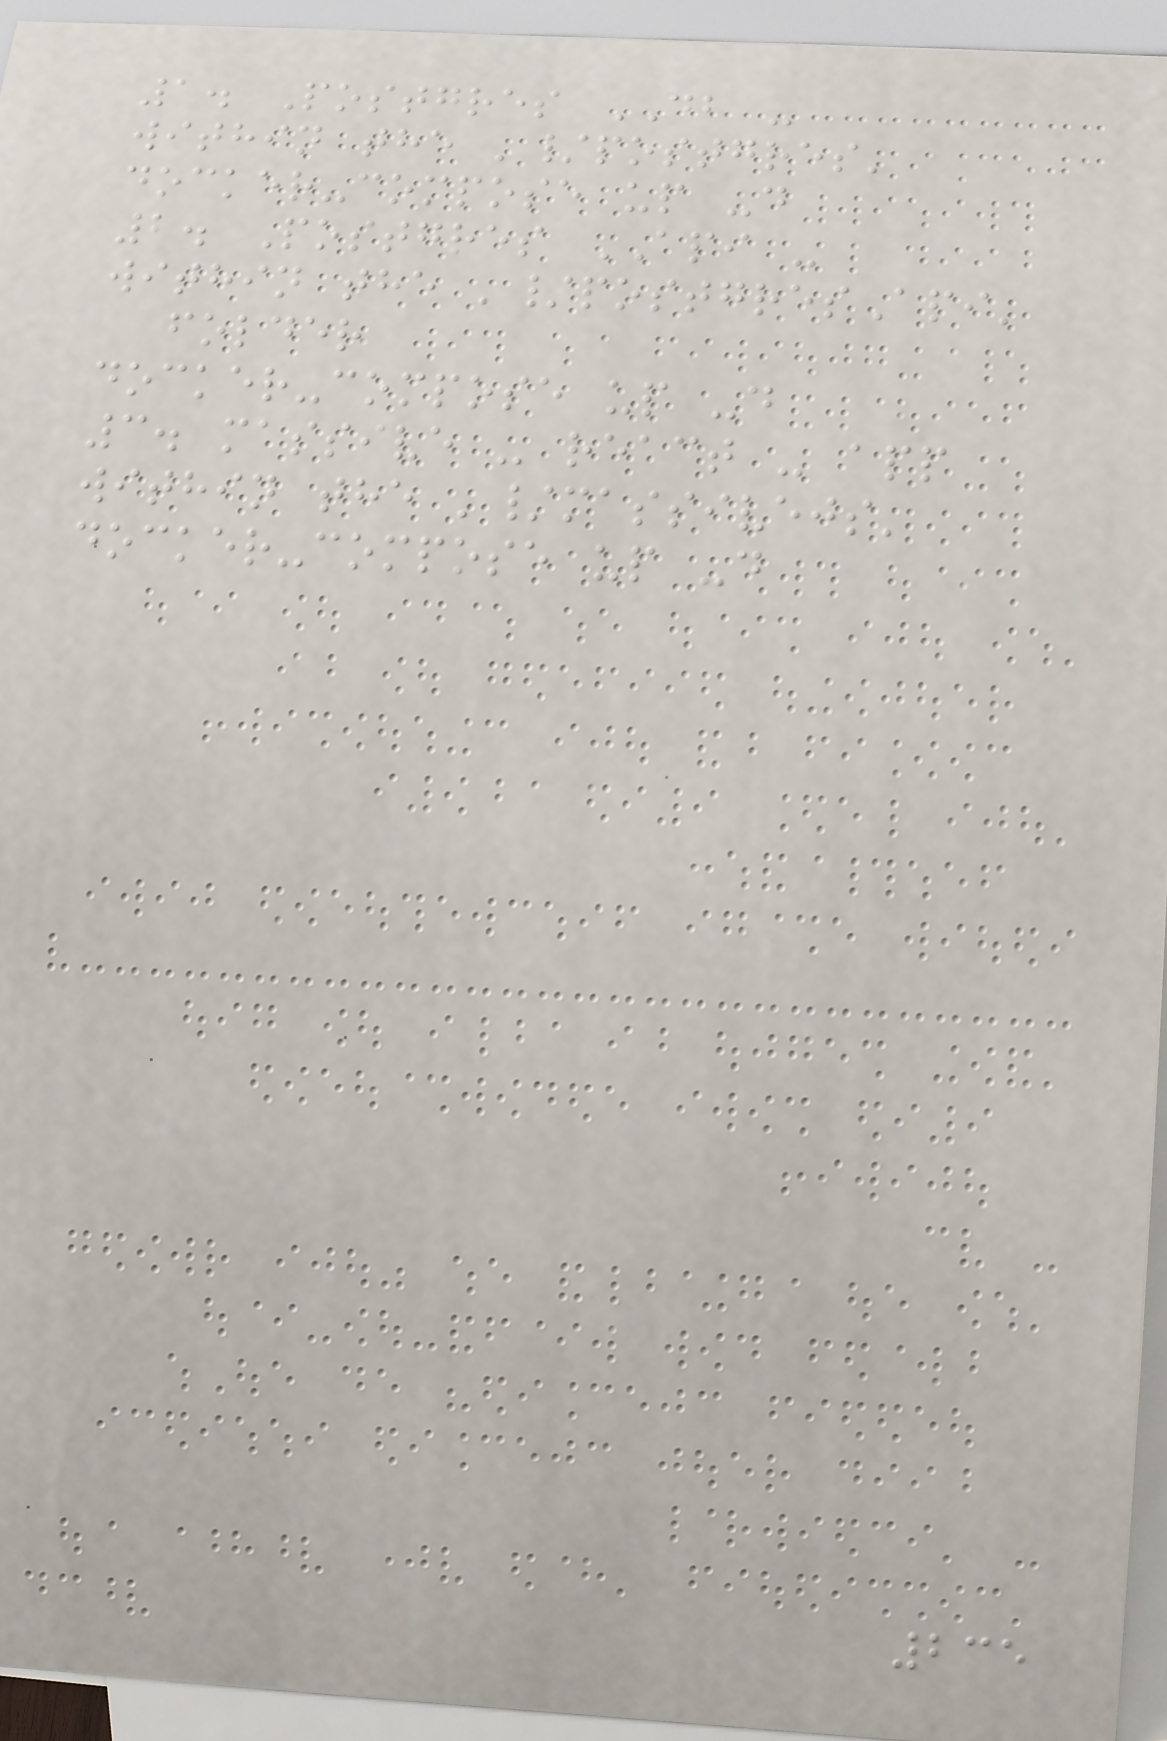1. Postgres DB -
within the '/postgres'
docker-compose up -d
2. Postgres API -
within the '/postgresApi'
folder
docker-compose up -d
3. massive - react - app
within the '/massivejs'
docker-compose up -d
235
